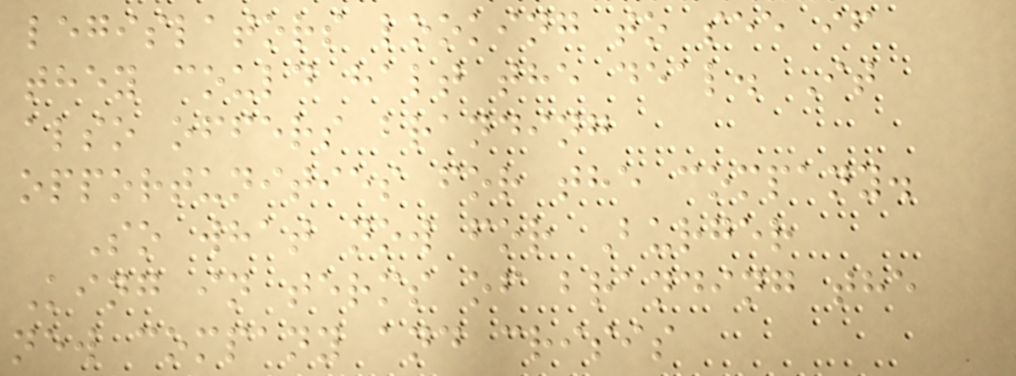legislators looking to see if
they could halt the deal. It
also offers branding
opportunities for the company.
So what now for Burger
King in terms of branding the
new company and crisis
